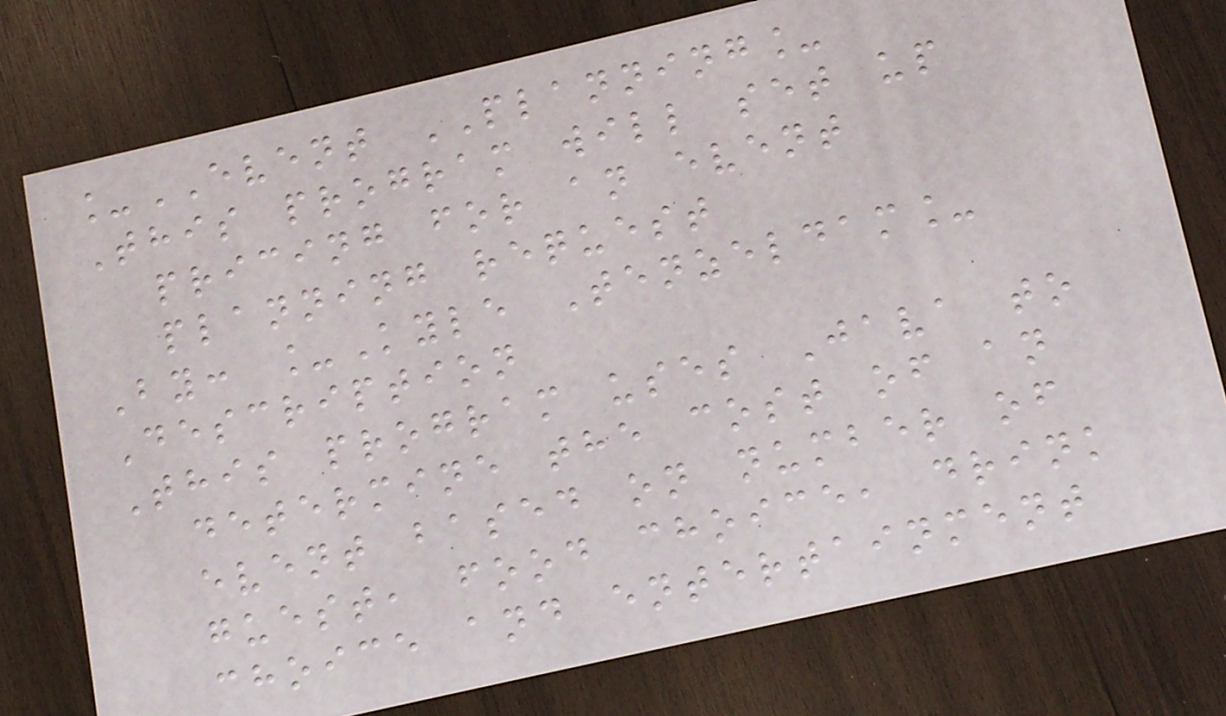_EVENT PLANNING_
This program will set up
pricing for an event
planning request
By: _Kyle Tenzeldam_
Description
This program uses Java to
determine the cost of an
event based on number of
guest, food choice, drink
choice and entertainment
